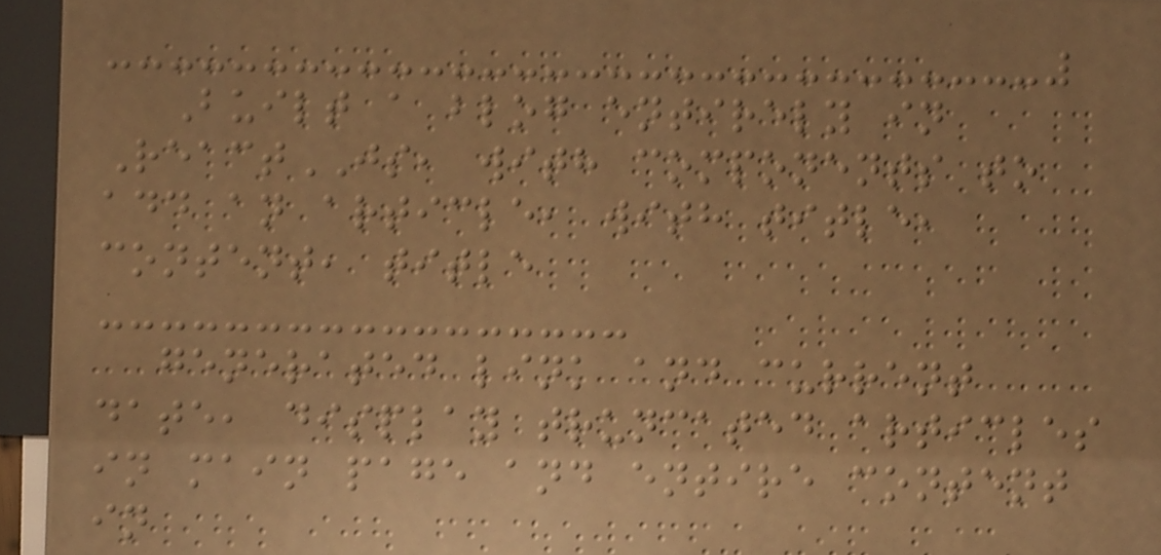Built a blog entirely in
ReactJS, with components to
add an article, with title,
content, title
generated link and current
date, display truncated articles
in main page and entire content
in
